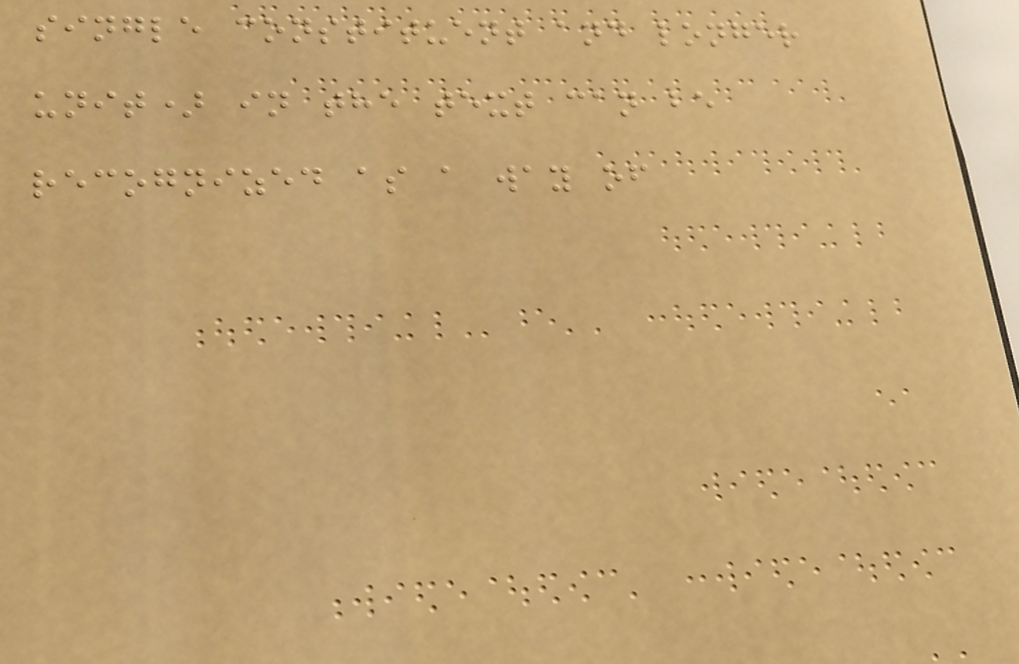single constituent and longer
unit) in the text can be
recognized as a way of
